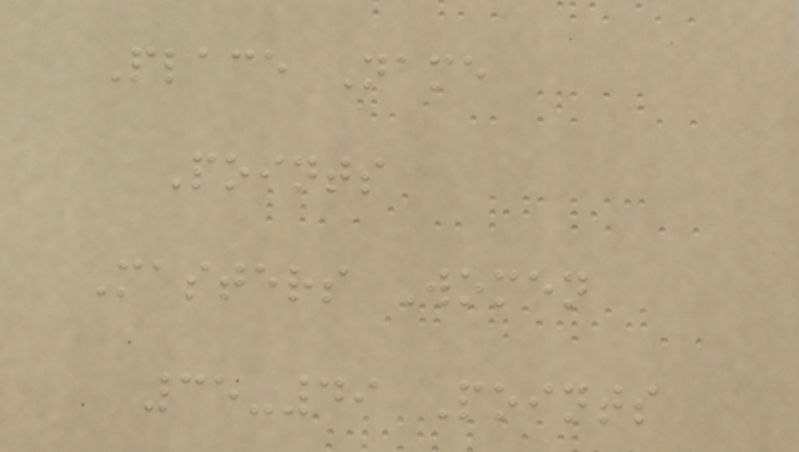Place Name
Points
Masters Women
35-49 Points
